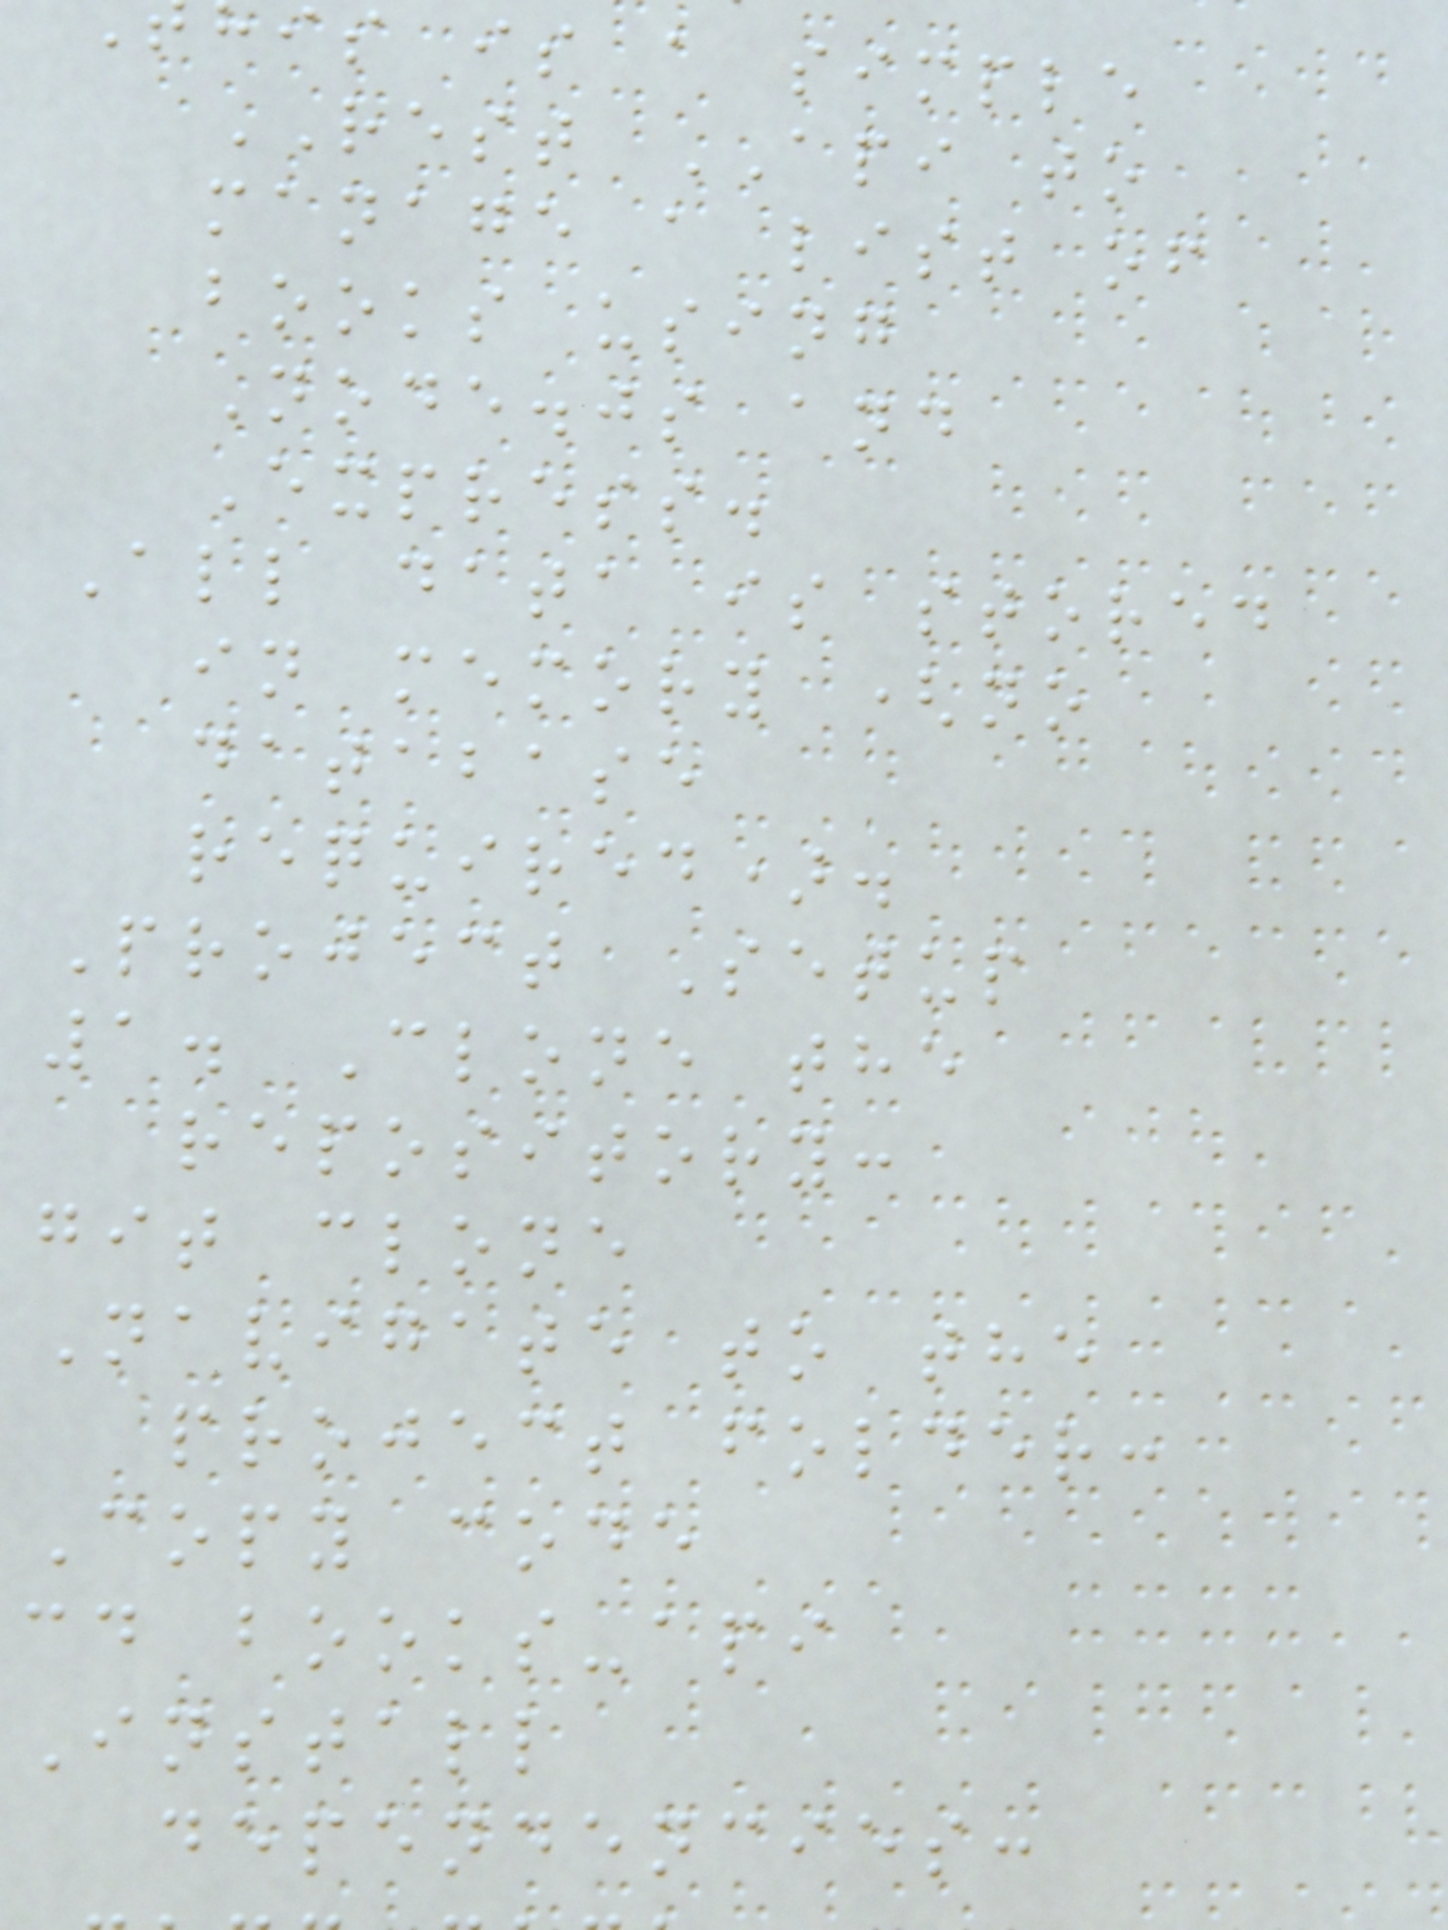is is a simple
REST API to
manage a list of
books using
Node.js and
Express.
All data is stored
in memory (no
database
required).
Project Setup
1. Clone the
repository:
git clone
Navigate to the
project folder:
Copy code
cd books-api
Install
dependencies:
